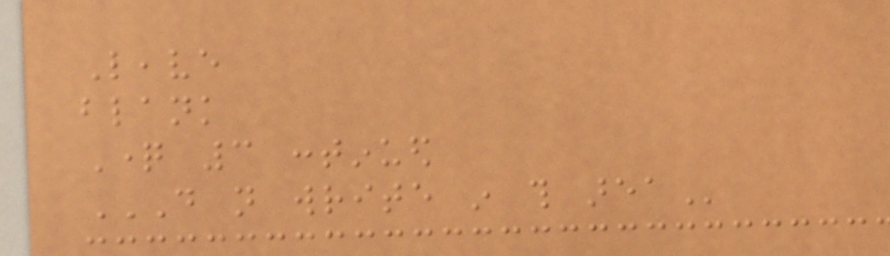Leave
blank
Question 3 continued
DO NOT WRITE IN THIS AREA
